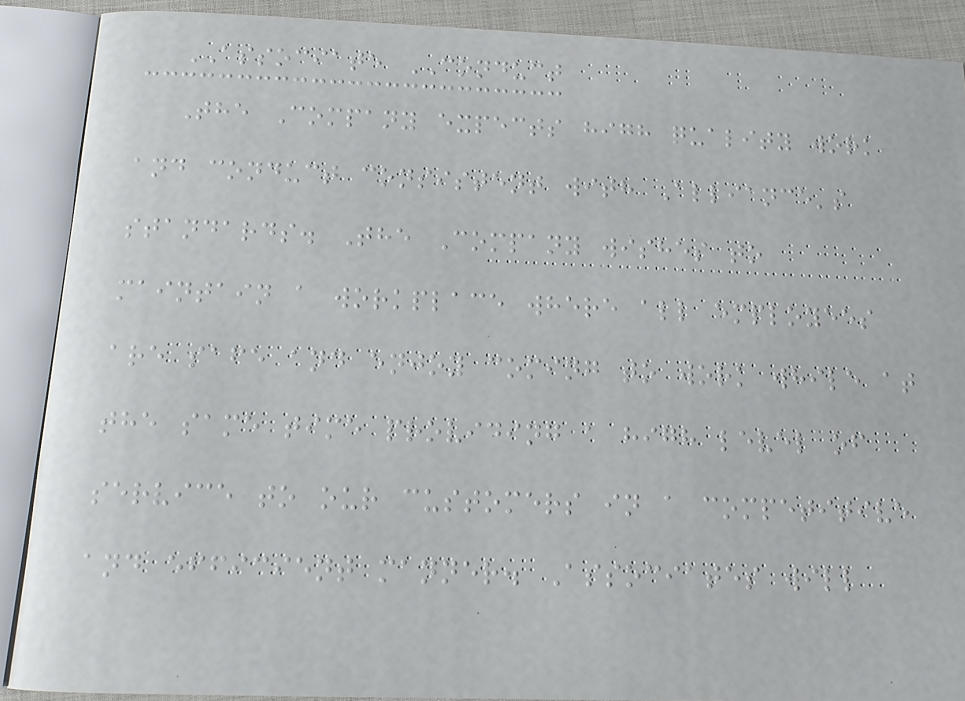ASSOCIATE CONDUCT
The Company expects high quality work
and conduct consistent with Alliance's
standards. The Company wishes to
maintain a workplace where all employees
are safe and enjoy coming to work while at
the same time providing a high level of
service to our customers in a competitive
and efficient manner. Associates will
